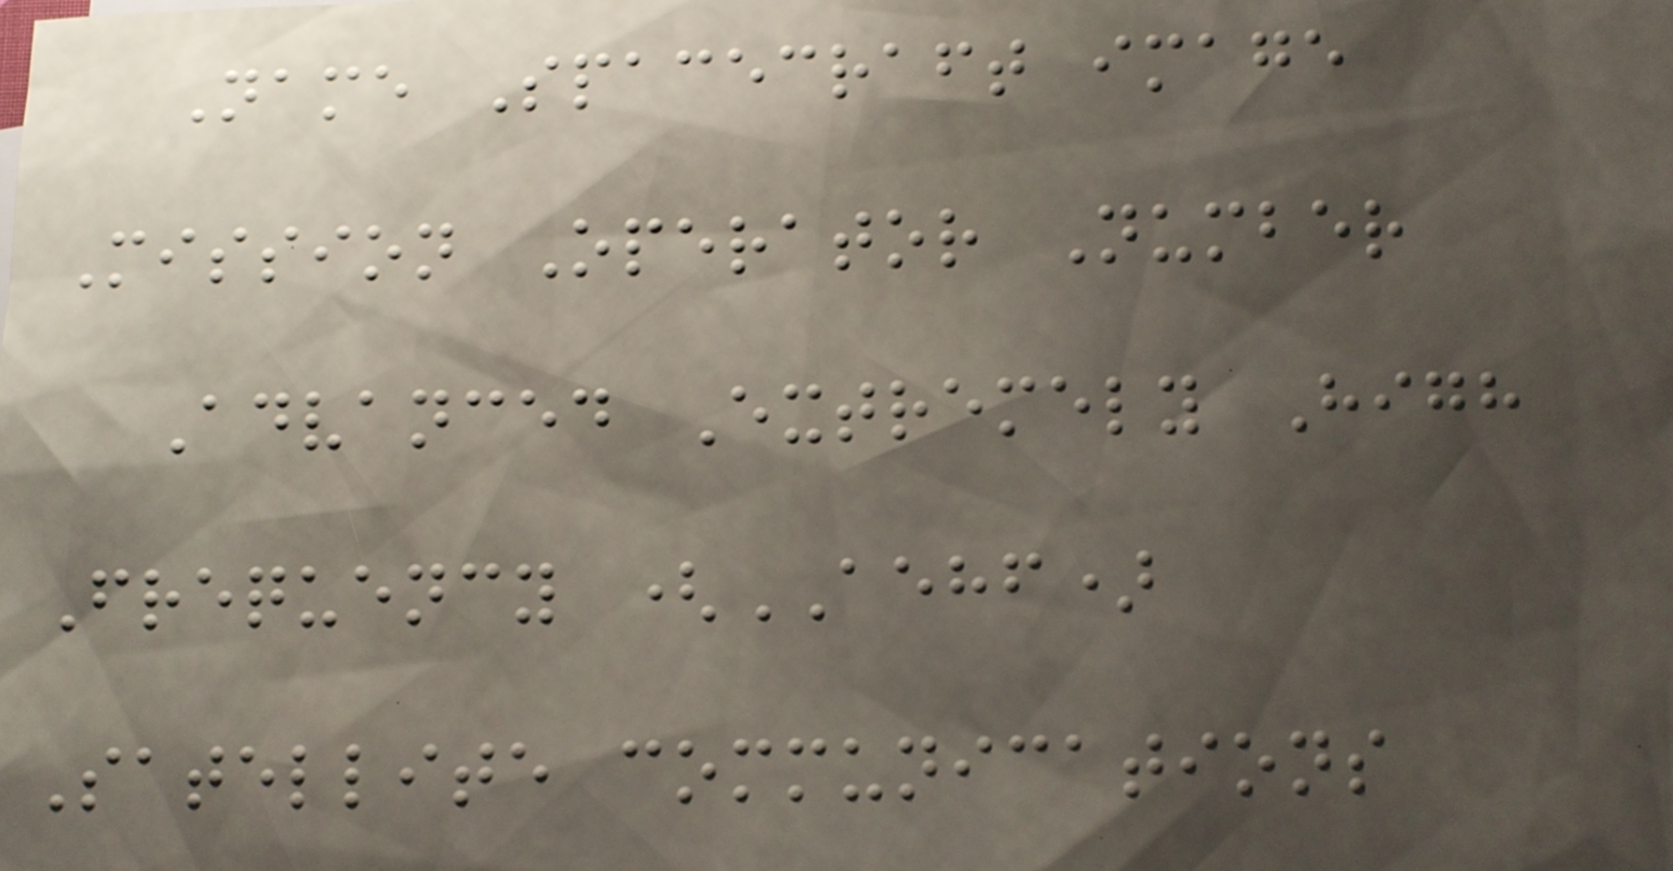Name Spacecraft image
Mission Operator Number
Advanced Extremely High
Frequency (AEHF)
Satellite communications
